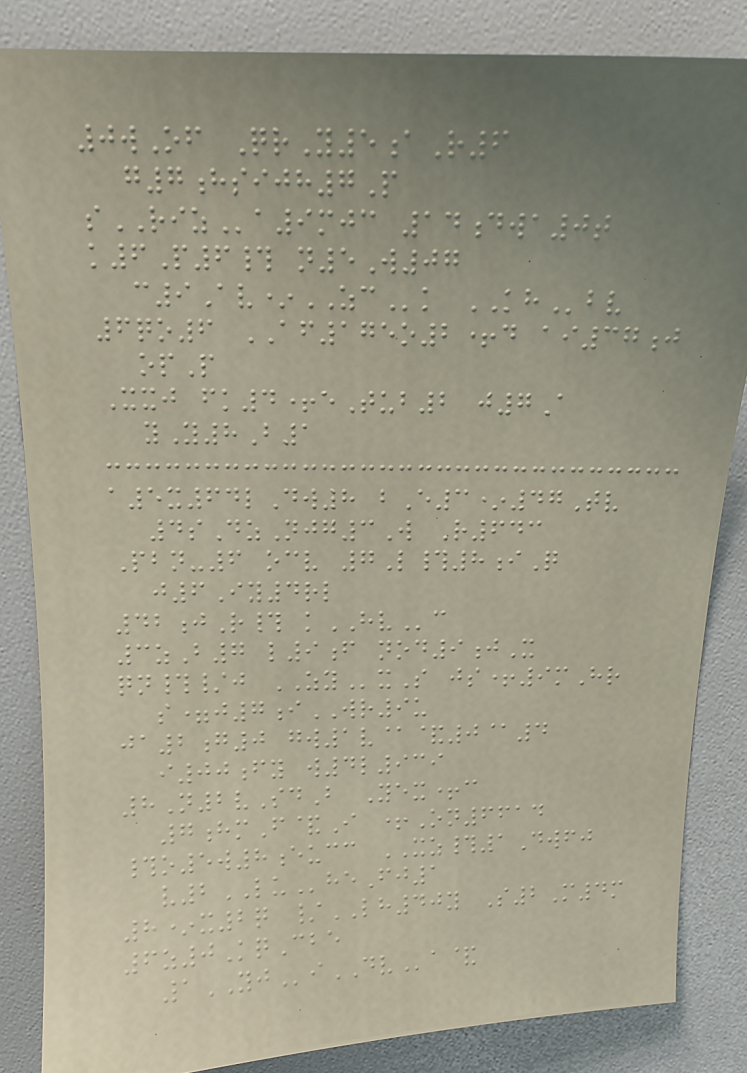0wOf QrY5aR6
g7hsijh7P
sRIZa9mjc 14dwa0t
k6P6# n5W07
c9Av*ZCk KHbv
6qo6 AF175o2+d ai37j
opP
Xxj fk4+eTub2 j7A
yY8B1
a5x64lDw8 bE3*47Tv
4sDzNjg3W R643
Pbn-6 ocv 7L#8iQ
j6Iy4rl
42jR# kHVc
3zB7 l9f nod9jX
qn#/j ZYxS js+9mHr
s=j7iWR9u
ja2g0 gw1v@&0@4
i00fy w4l939
8N2vSdB Yex+c
7hmF&I +On6614
#o5w8eucc XZ#1Dwfj
v2LUheFj1
8*x2q /LH40y S2M4m
6z0KqCbe
1YJiDVa&
